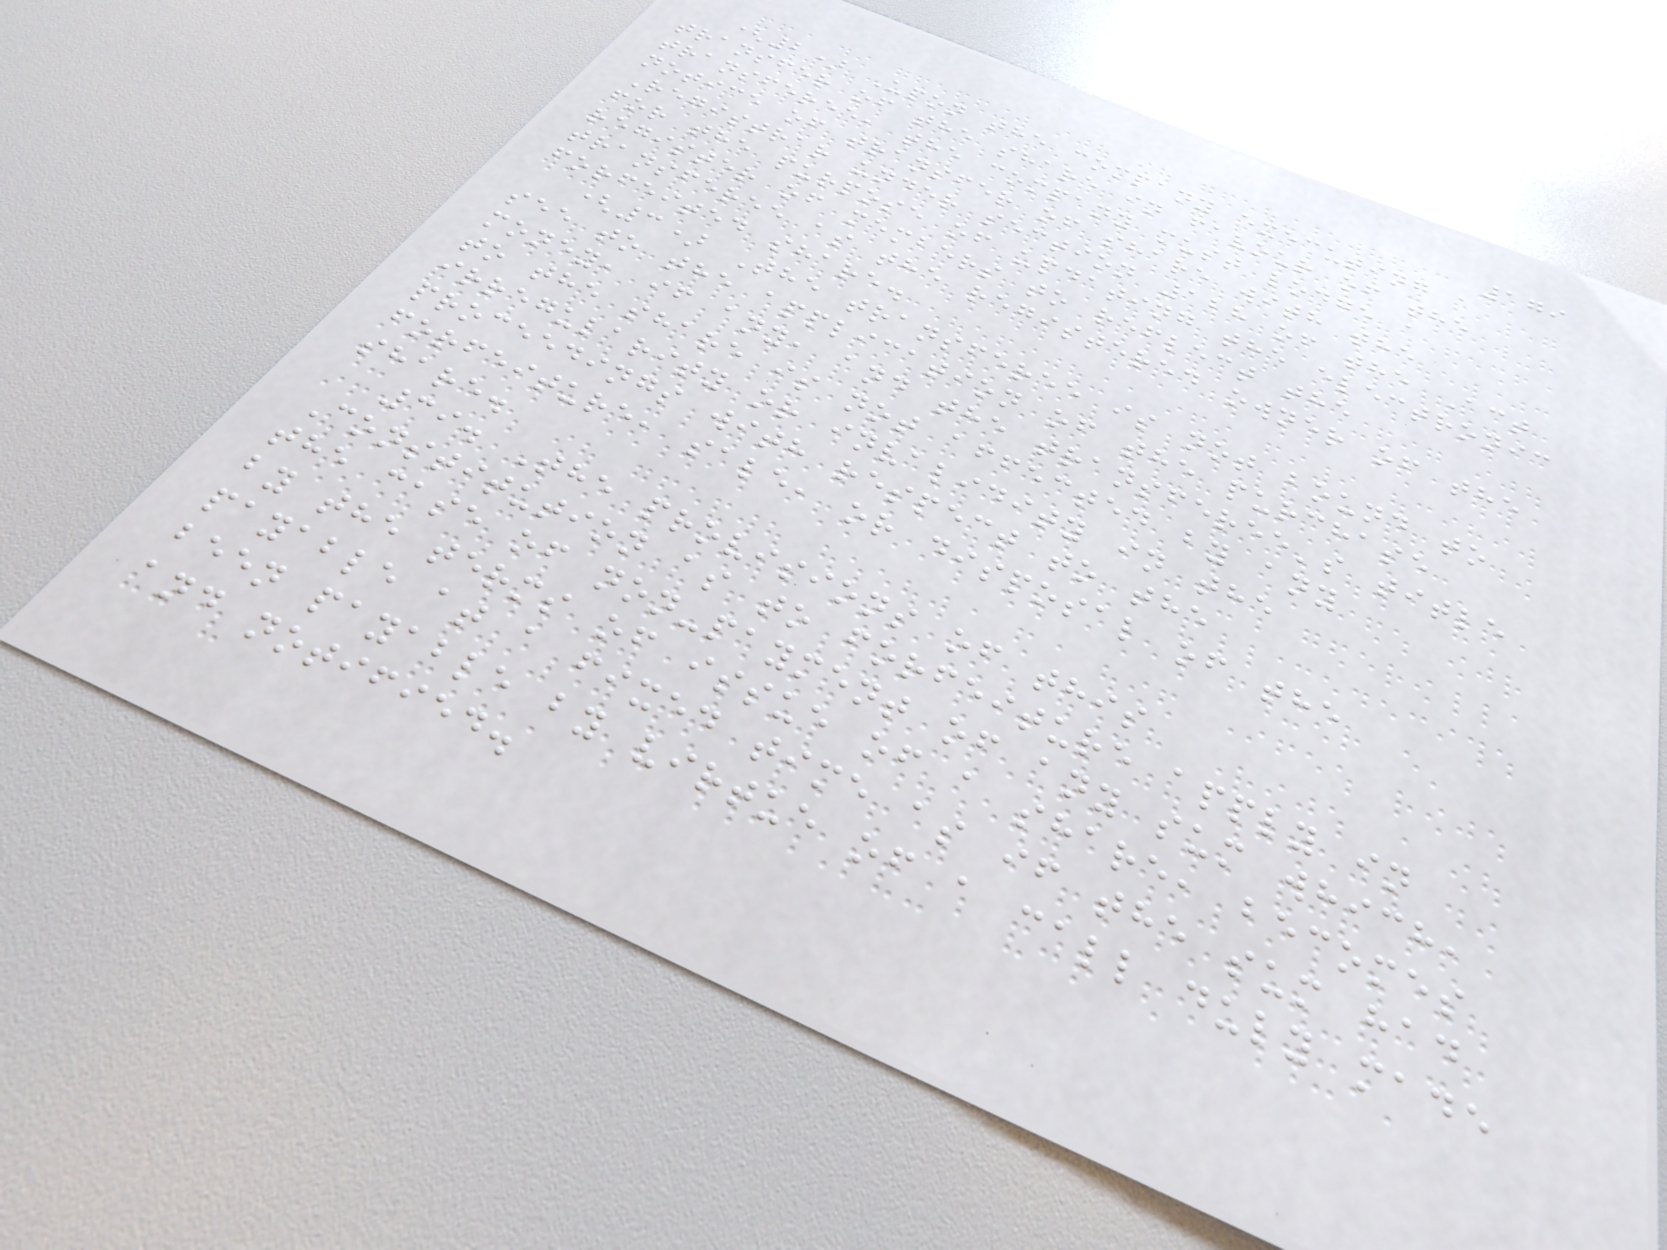179
(2) Upon the company executing a
transfer of the share in favour of the
transferee, the company must lodge a
notice of transfer of share with the
Registrar under section 128 of the Act
for the purpose of updating the electronic
register of members to reflect the
transferee as the registered owner of the
forfeited share.
(3) The transferee is not bound to
see to the application of the purchase
money, if any, and the transferee's title
to the share is not affected by any
irregularity or invalidity in the
proceedings with respect to the
forfeiture, sale, or disposal of the
share.
39. The provisions of this
Constitution as to forfeiture apply in
the case of non-payment of any sum which,
by the terms of issue of a share, becomes
payable at a fixed time as if the sum had
been payable by virtue of a call duly made
and notified.
